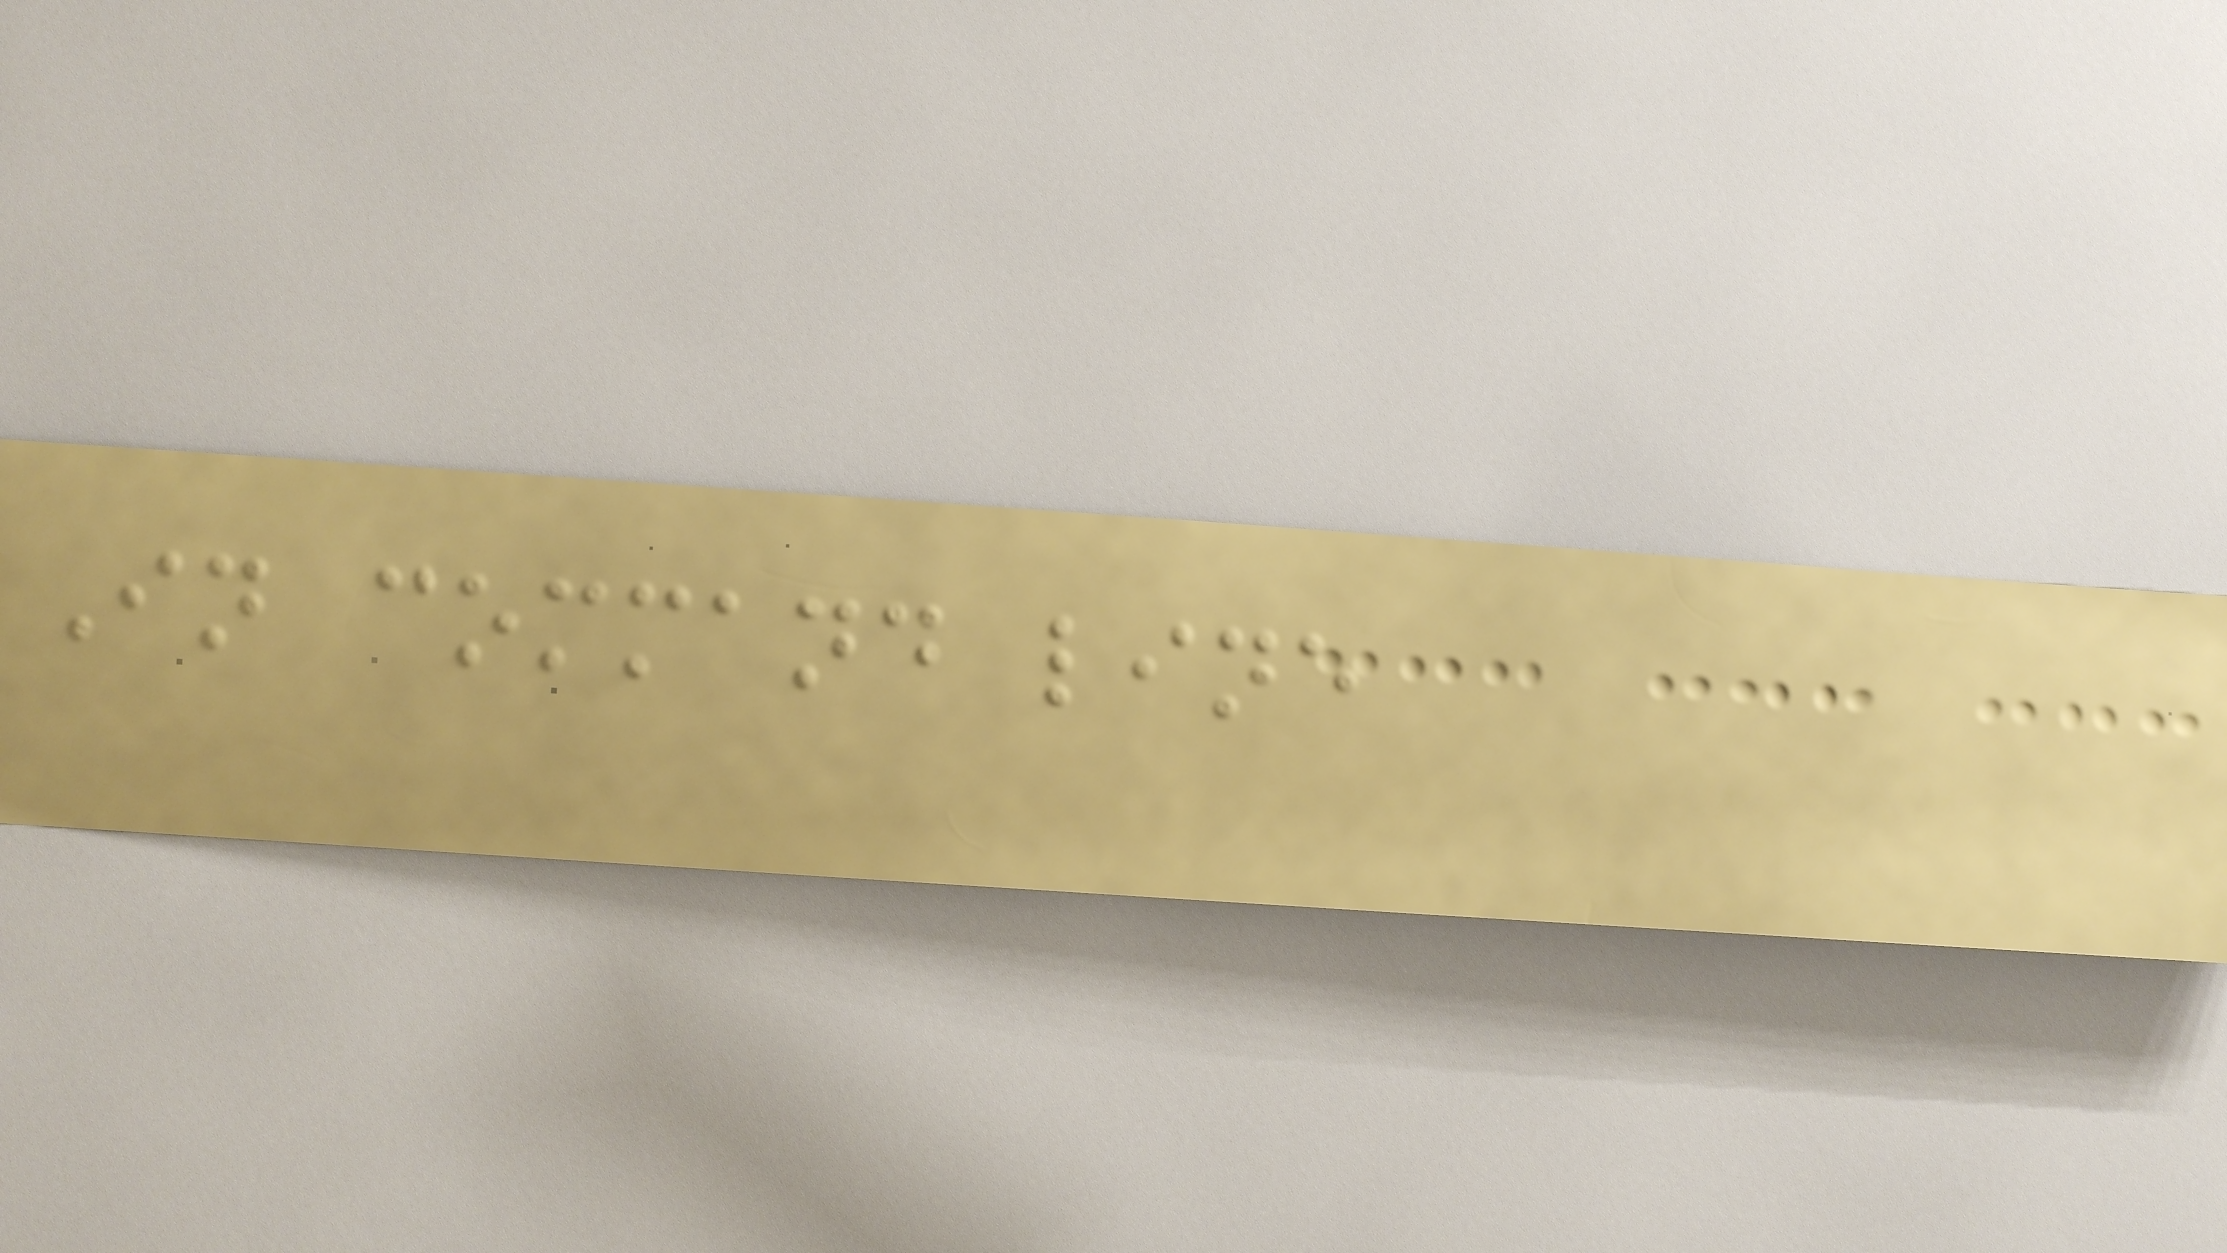In command line
